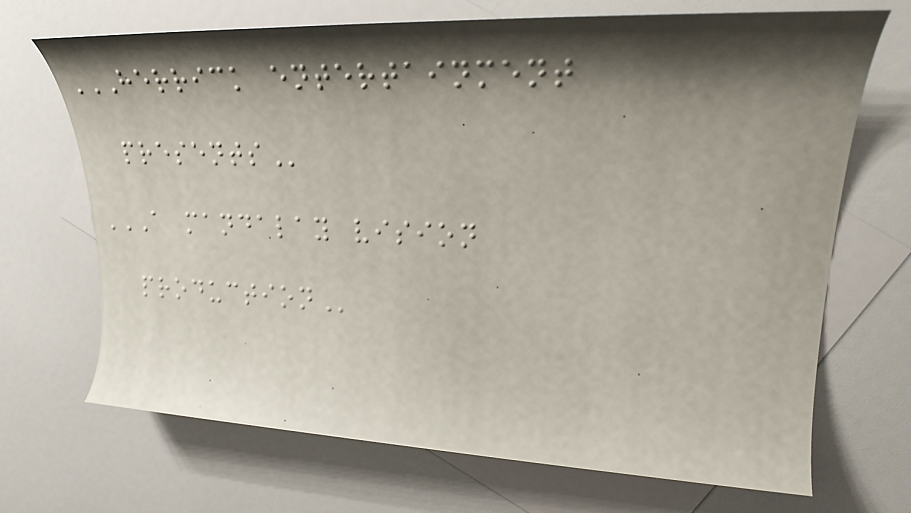HERRICK ENTERTAINMENT
PRESENTS
A MANDALAY VISION
PRODUCTION
